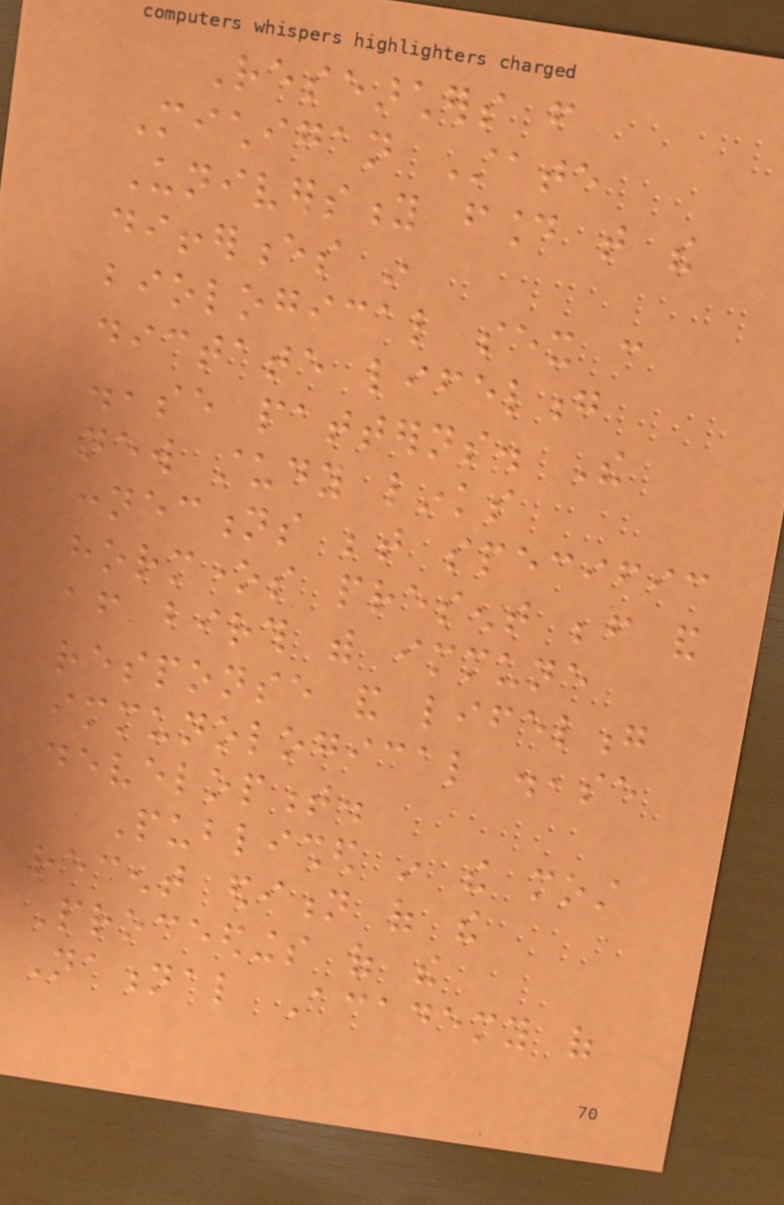Researchers from
Michigan State
University found that the
differences in
biological sex can
dictate lifelong
disease patterns. The
new study links
connections between specific
hormones present before and
after birth with immune
response and lifelong
immunological disease
development.
Published in the most
recent edition of the
Proceedings of the
National Academy of
